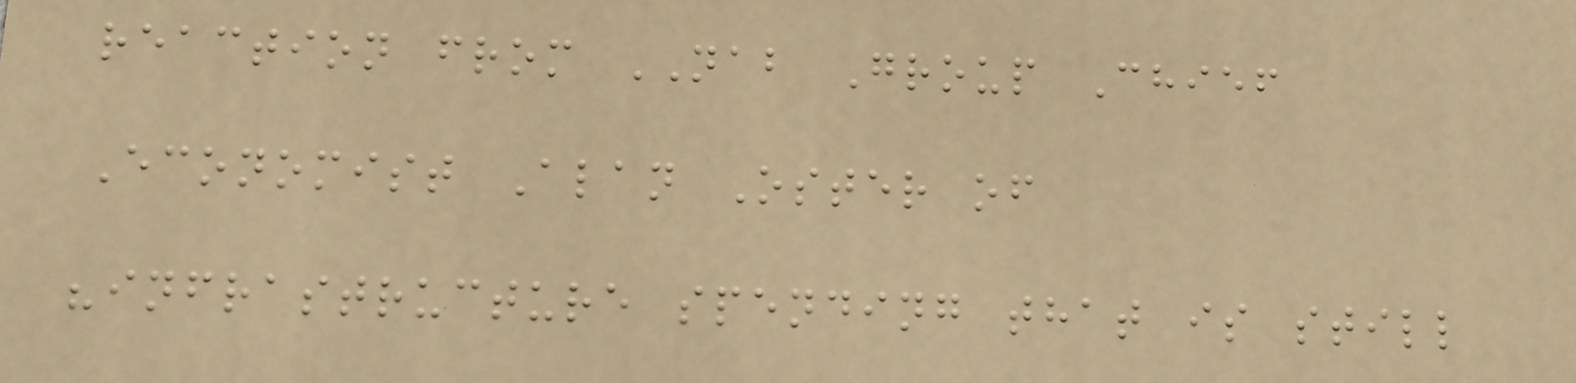reaction from NAB Group Chief
Economist Alan Oster of
"infrastructure spending that is still
